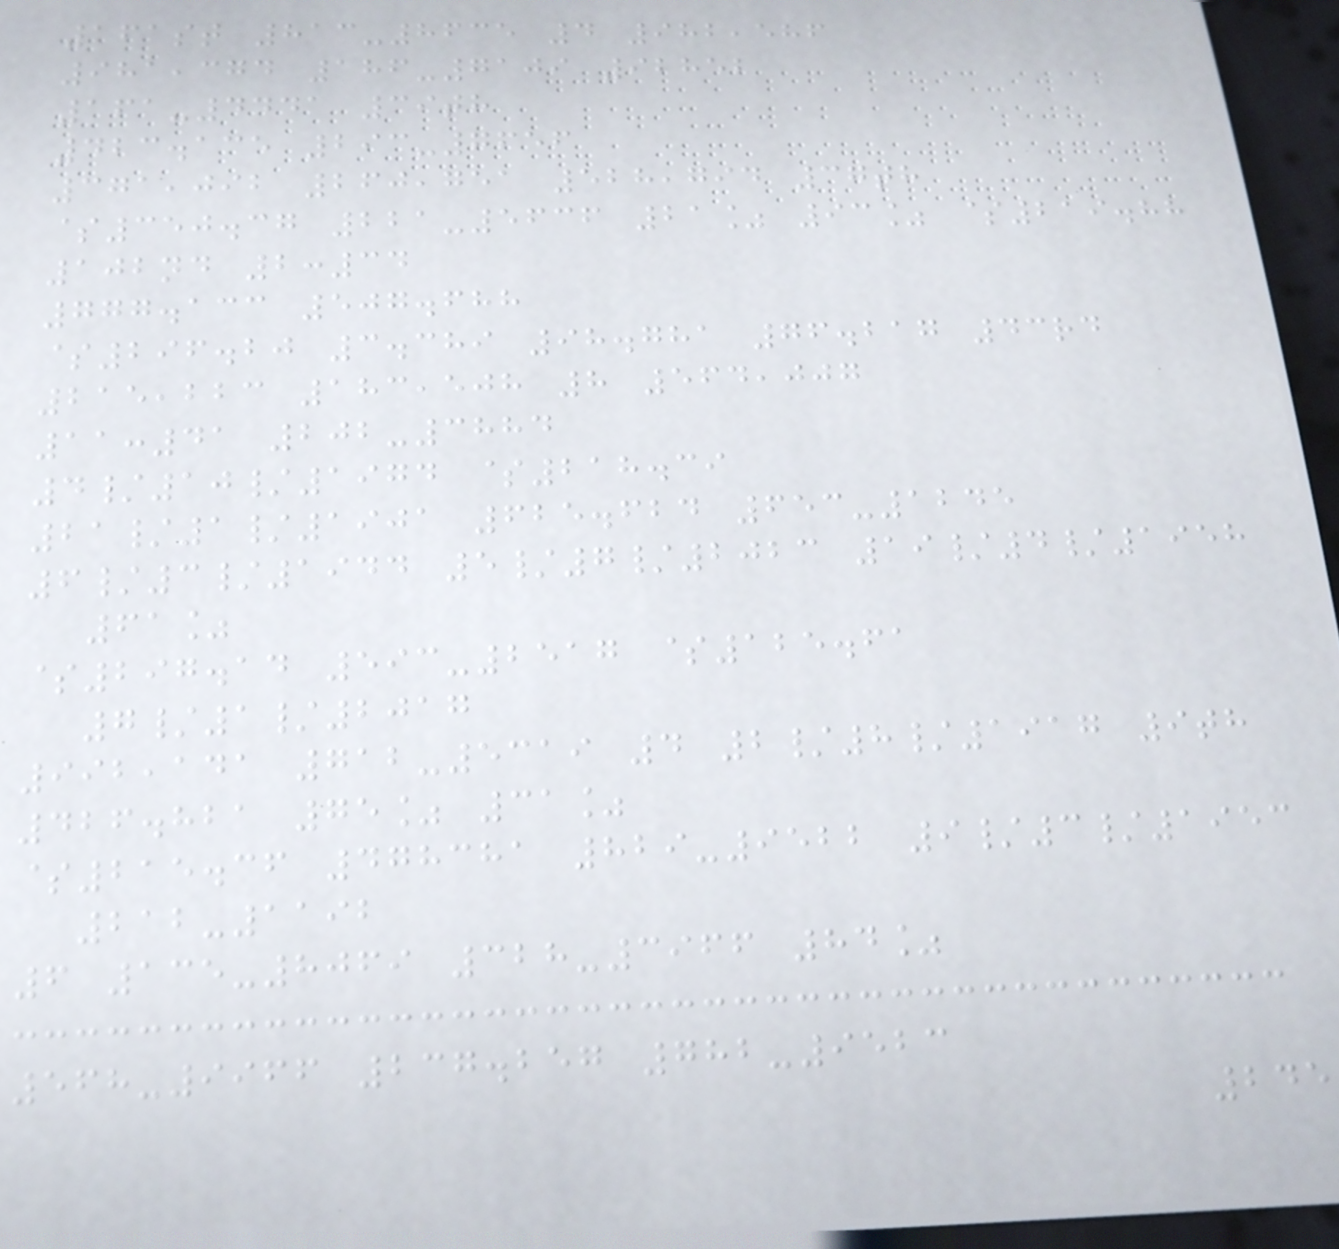161st 813-8635 4 982,586
981,374 186-7109 92852
161-4441 39th
423.135 293-7656
371,092 260,751 528,794 37th
$350.37 221-5636 21% 93% $219.88
102nd 2:34
777.133 507.688
$296.20 3.389 98.781 76.217 43rd
215,223 183,508 8 564,007
11:41 202-3884
4/10/1974 $218.39
21/1/1901 625.624 653-1245
6/3/1944 5/7/2023 19/4/1958
61%
$297.14 593-2517 $125.61
7/1/2017
992,141 712-5319 4 2/8/1917 9th
426.821 75% 31%
$215.36 478381 829-9522 9/3/1953
212-1192
6 135-8069 328-3966 84%
568-9966 237.257 782-9523
245
